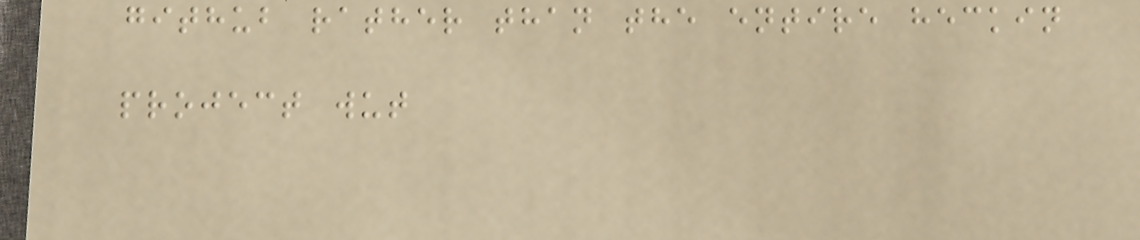github rather than the entire heckin
project wut
